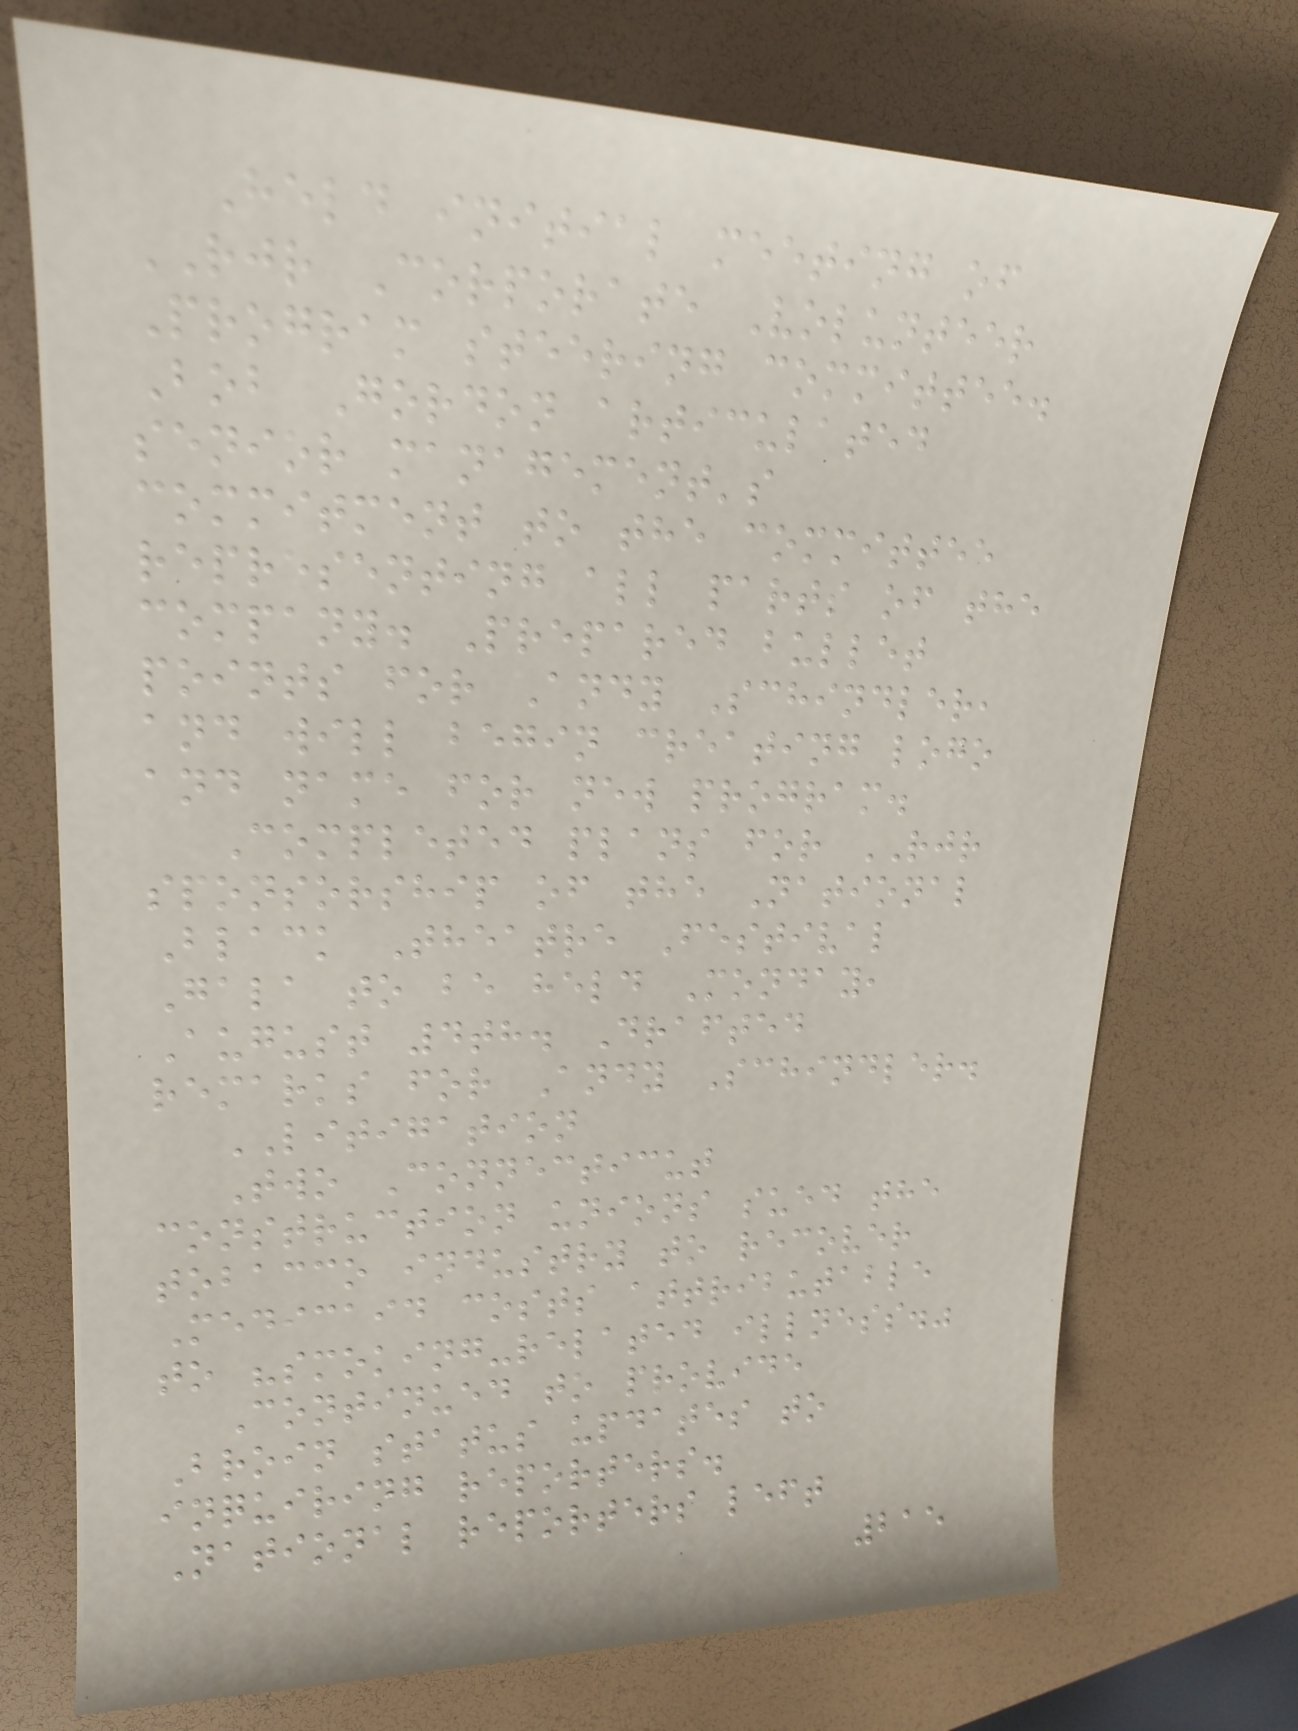Held initial meeting of
RJR Corporate Volunteer
Program steering committee.
Bob Gordon articulated
senior management's
commitment to the committee
representing all parts of the
company. Prepared bullet
points for Andy Schindler,
and will begin creating logo
and name for new program.
Completed plans for RJR
sponsorship of the National
Black Theatre Festival
Gala to be held Monday,
August 4th. Drafted
remarks for Andy Schindler.
LITIGATION
Two Connecticut
construction unions sued the
tobacco industry to recover
Medicaid costs attributable
to "smoking-related illness."
Continued to provide
Broin status updates to
inquiring reporters.
National reporters left
215
